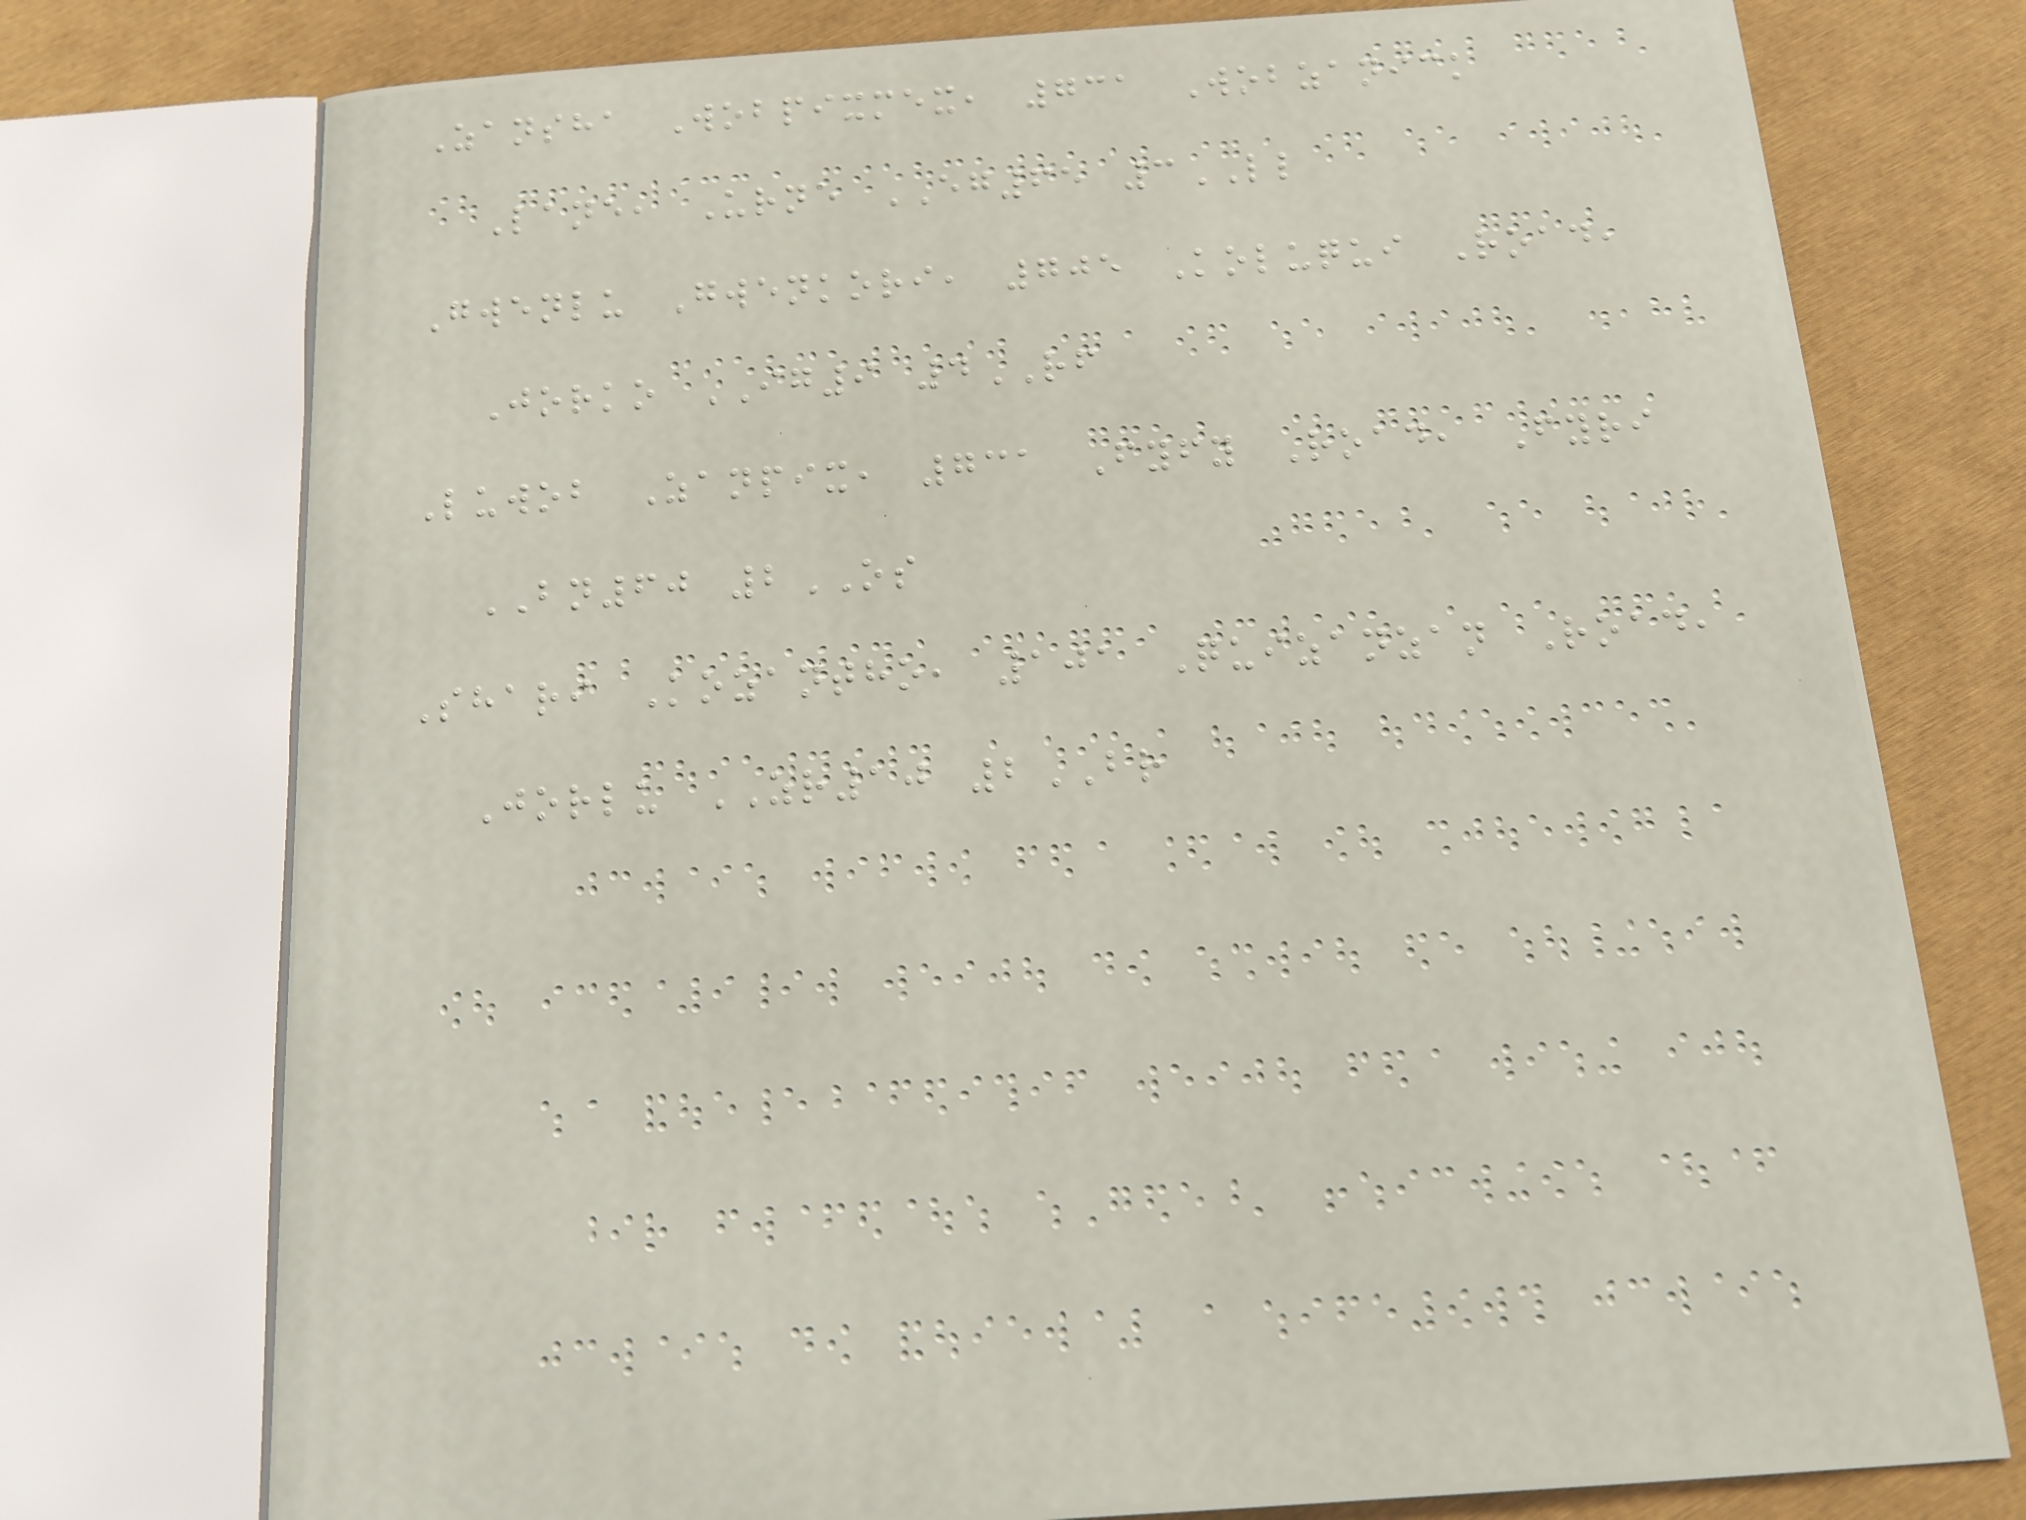Zansha Wobpixmex, 731 Wobzanick
Lane, Urne EG65 3LL
Gwenlu Gwenkori, 705 Koluqui Road,
Jorko IG9 4RF
Luwob Zanpix, 731 Fyfy Road, Fyri
BN60 2OS
Shari Kozantho, 101 Quizanzan Road,
Jorlu ZR10 2BR
